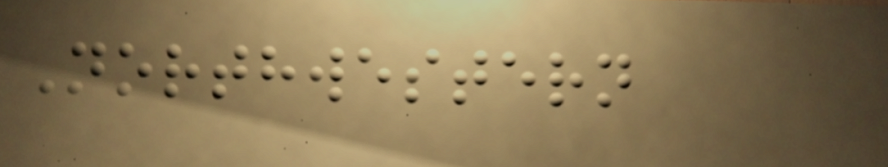Northwestern
